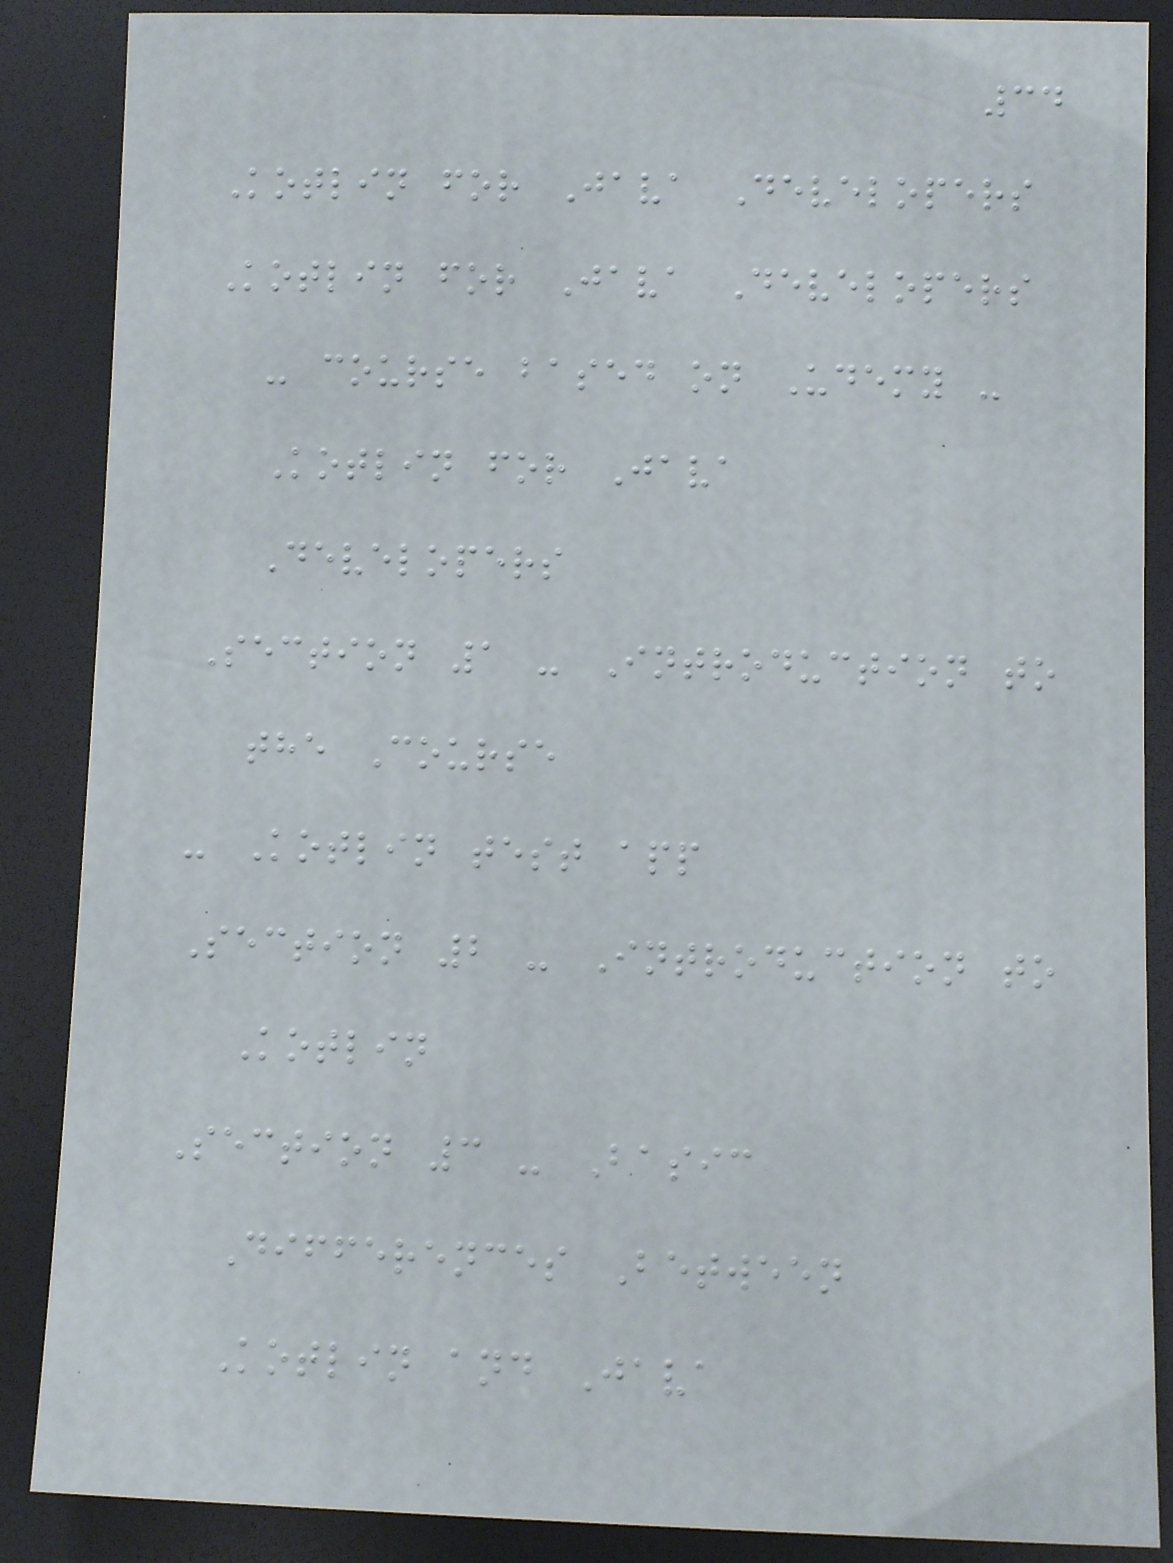34
Kotlin for Java Developers
Kotlin for Java Developers
- course based on Udemy -
Kotlin for Java
Developers
Section 1 - Introduction to
the Course
- Kotlin test app
Section 2 - Introduction to
Kotlin
Section 3 - Basic
Differences Between
Kotlin and Java
